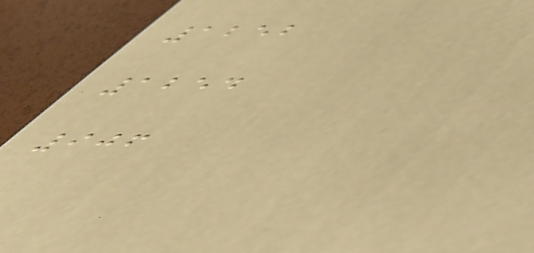1252
1254
906
